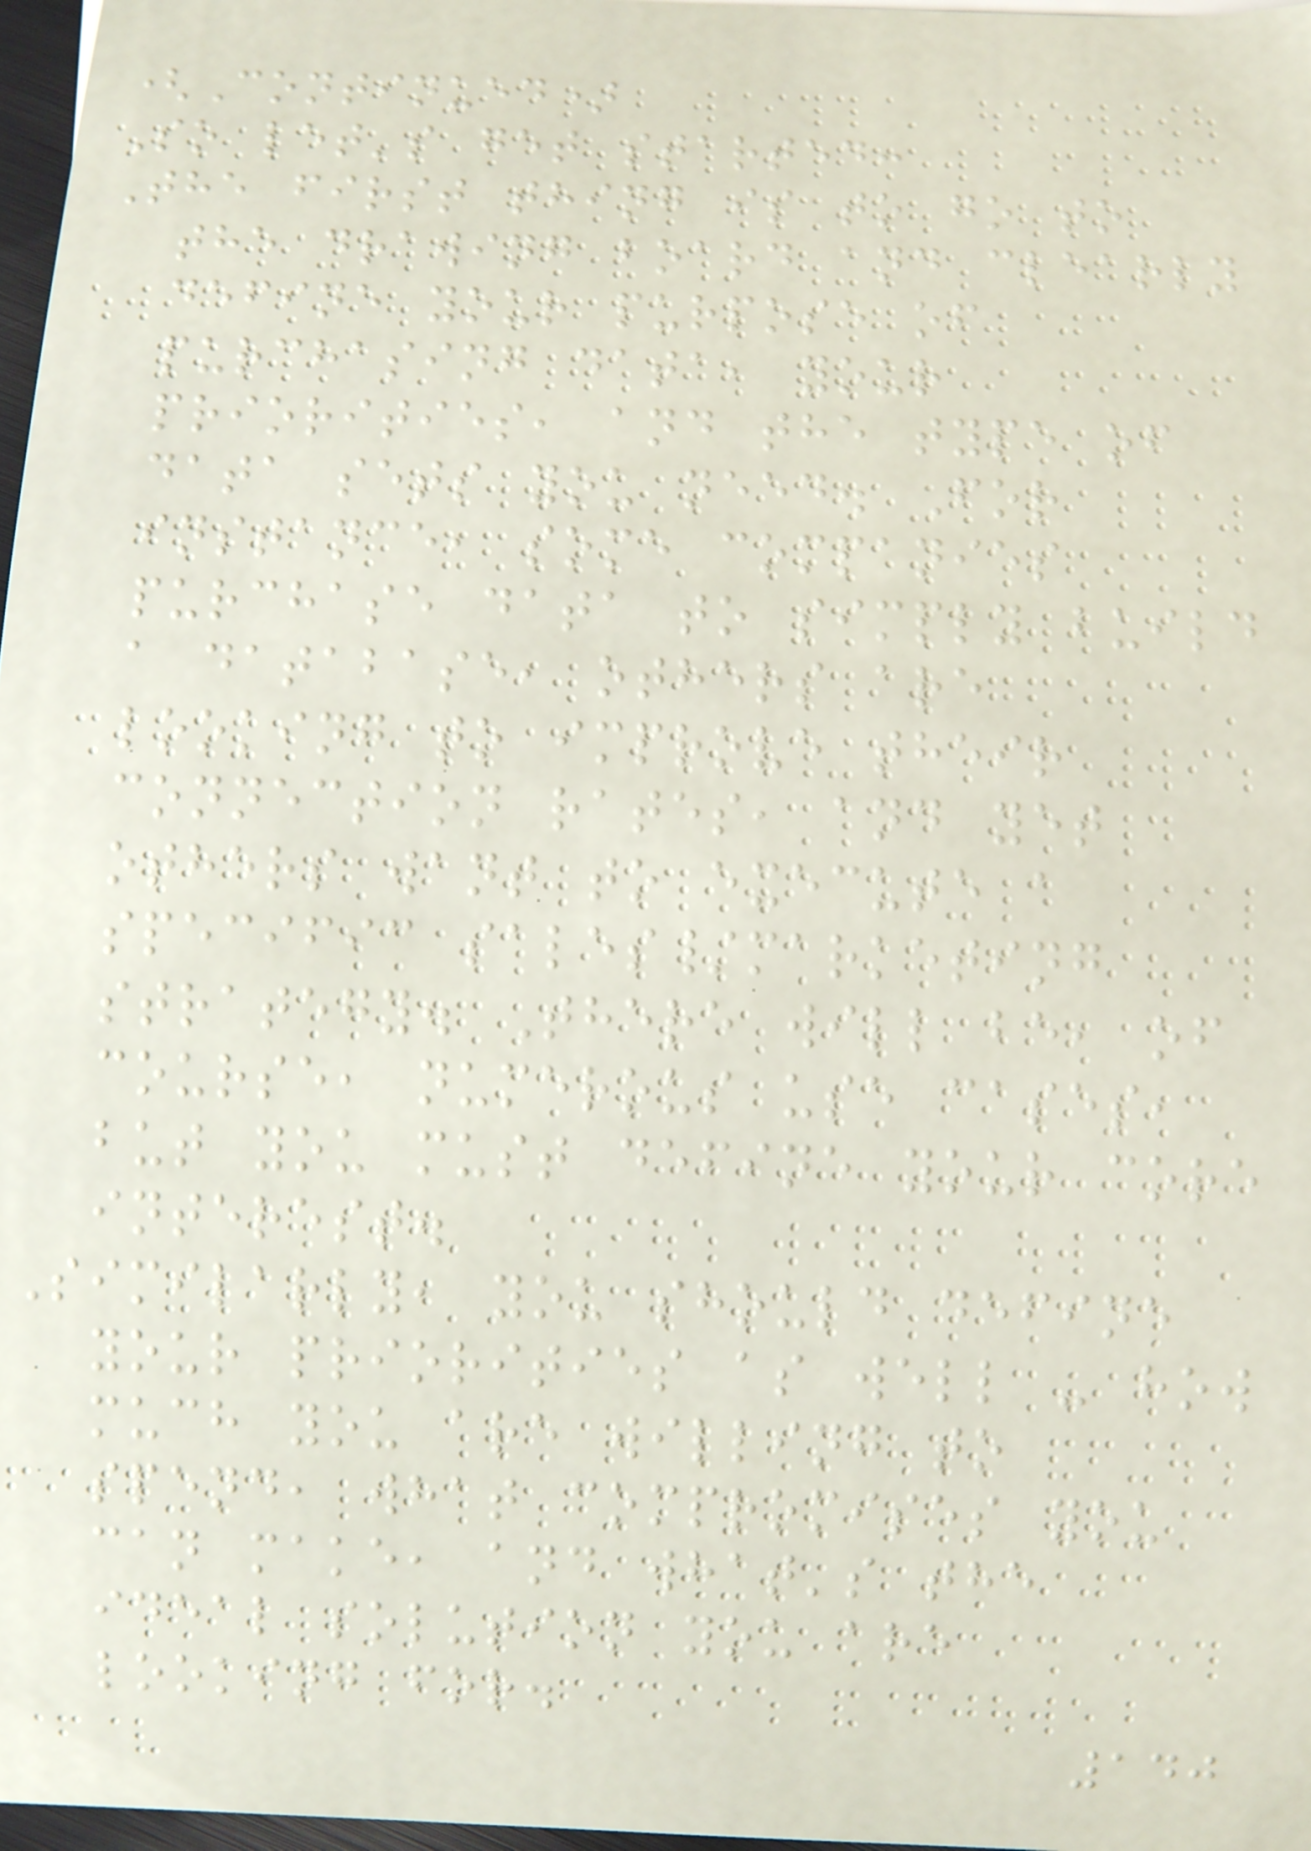(Continued)
So let's get started:
The first thing is to go to
the drawing board and clearly
define your purpose of
purchasing data, your
priorities, and the type of
data sets you need. For
instance, some companies
purchase data to simply build
a database, others are
looking to improve their
connection rates, and yet
others want to execute a
specific sales/marketing
strategy. There will be, of
course, numerous use cases,
but you must define your core
interest.
Similarly, you should define
your priorities as well - how
much you are willing to
spend, what compromises you
can make, and what's the
ideal solution you are
looking for.
140
